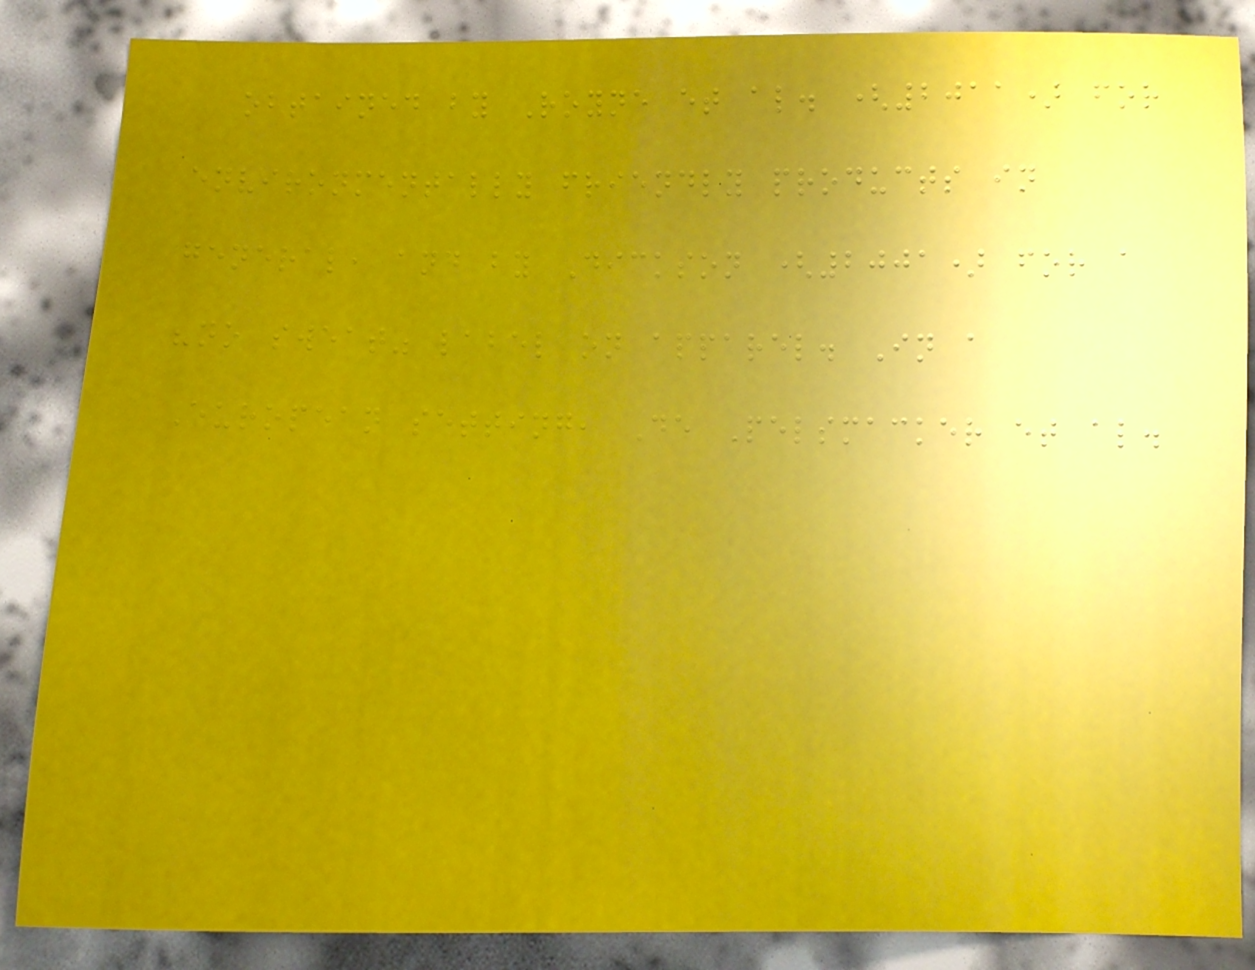obtained by Royne et al. (2011) for
environmentally friendly products in
general, and by Dickson (2001) for a
"no sweat" label on apparel. In a
European setting, De Pelsmacker et al.
